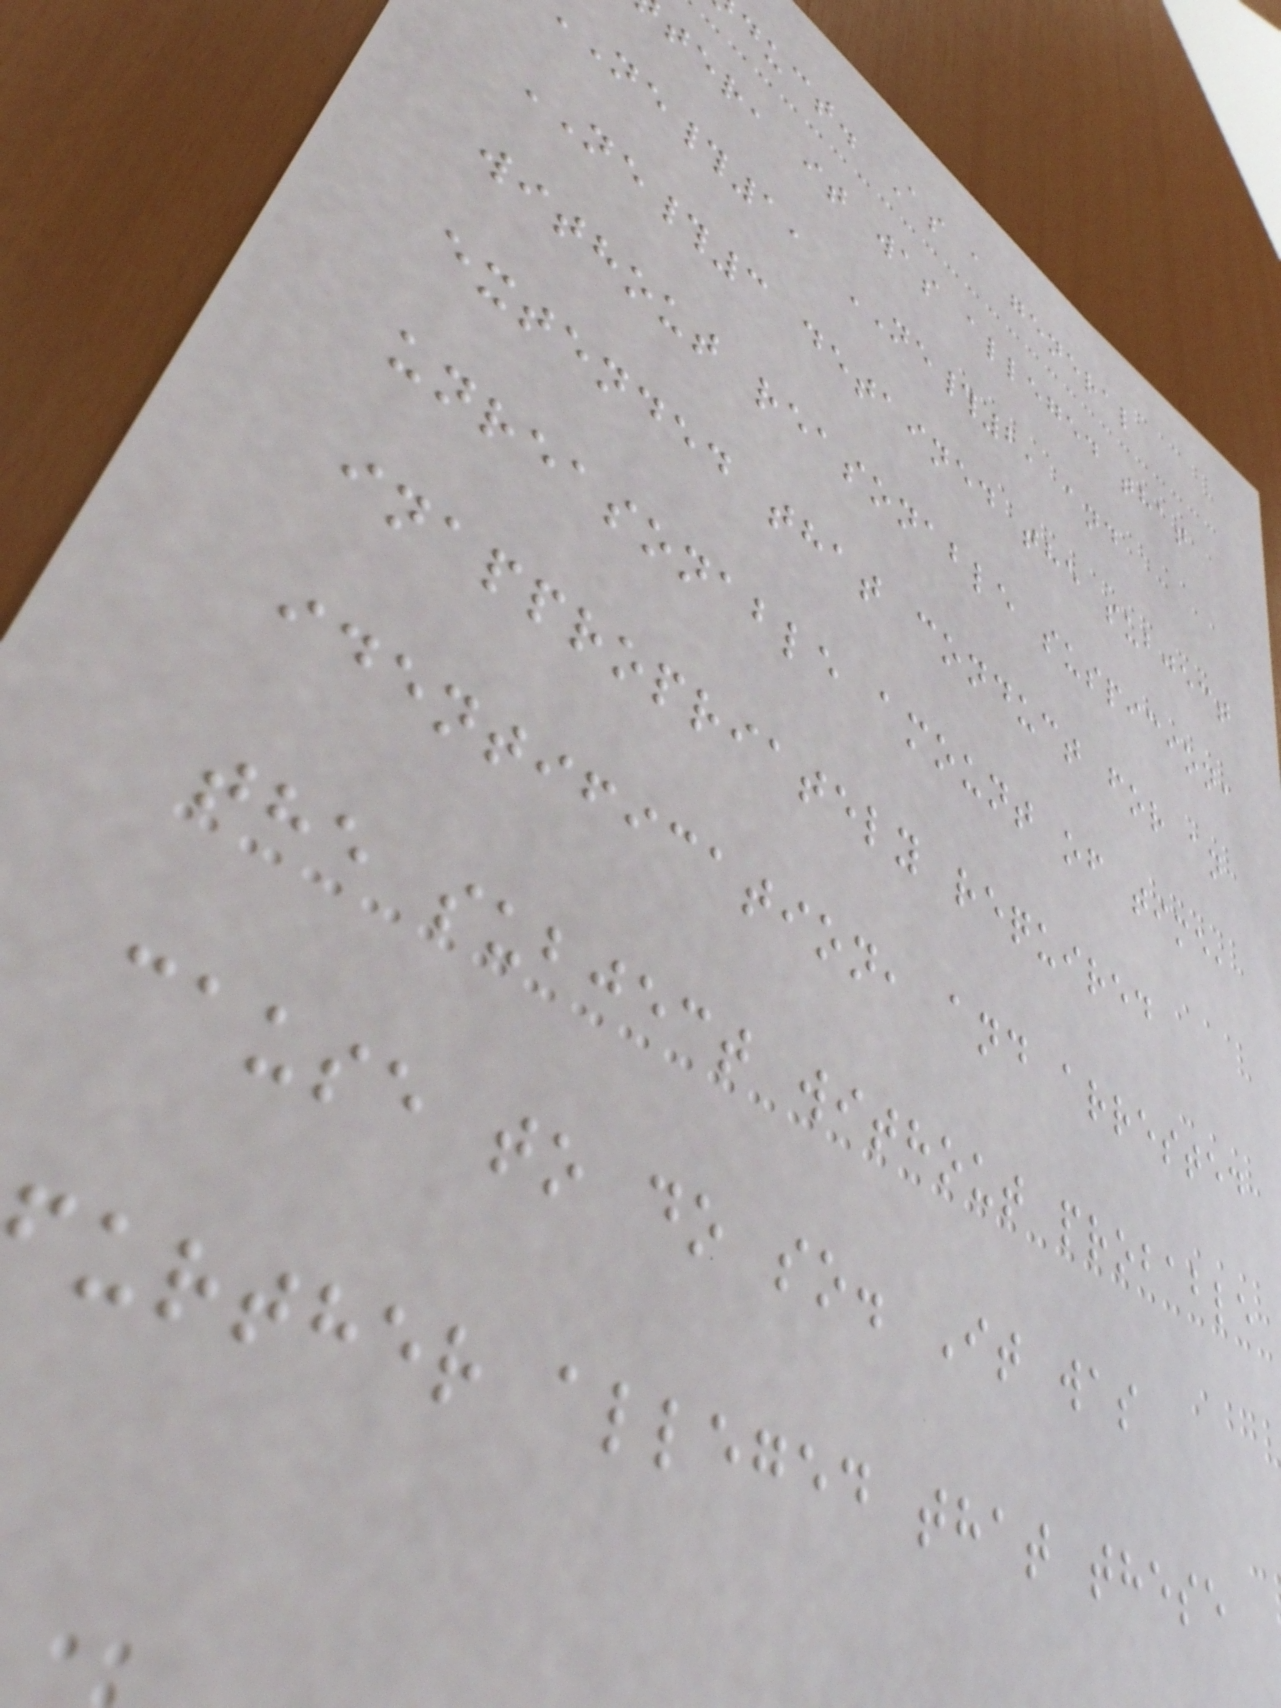duct. As a general
ter, it was alleged that
ne#1, NE#2, and
NE#3 detained the subject
without reasonable suspicion,
extended that conduct for an
unreasonable amount of time,
inappropriately required
identification, and arrested
the subject without probable
cause to do so. It was
urther alleged that these
